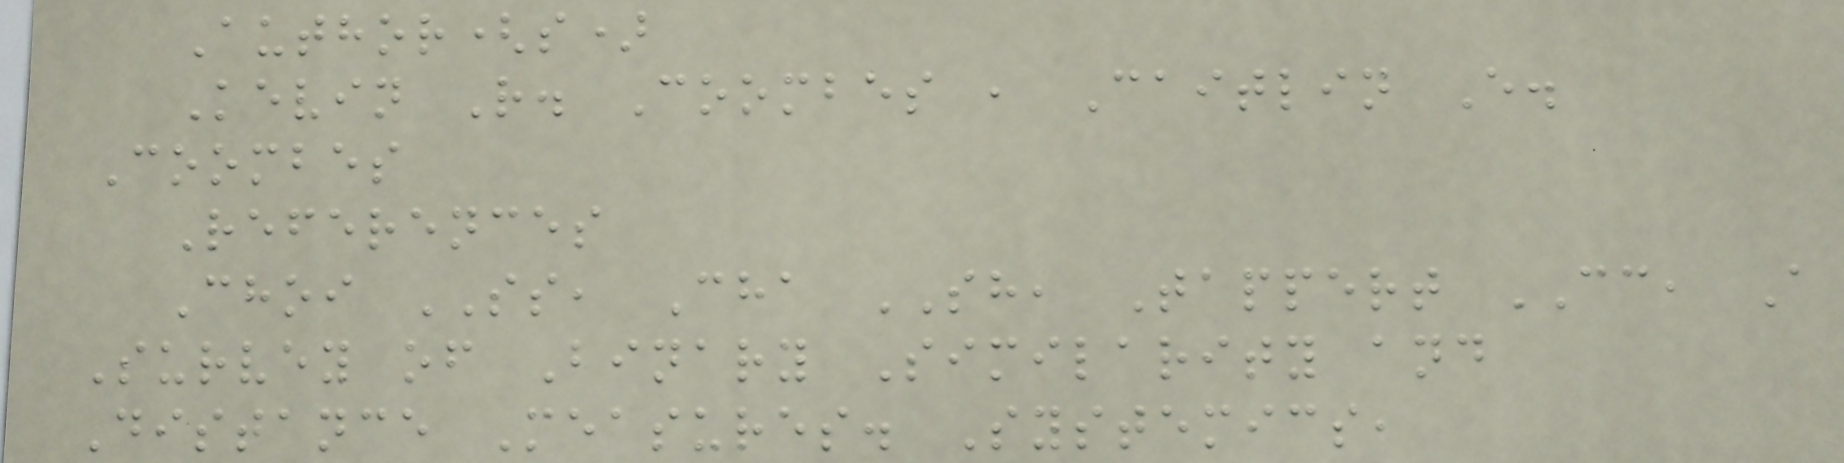Author(s)
Kevin R. Coombes , Caitlin E.
Coombes
References
Choi SS, Cha SH, Tappert CC, A
Survey of Binary Similarity and
Distance Measures. Systemics,
